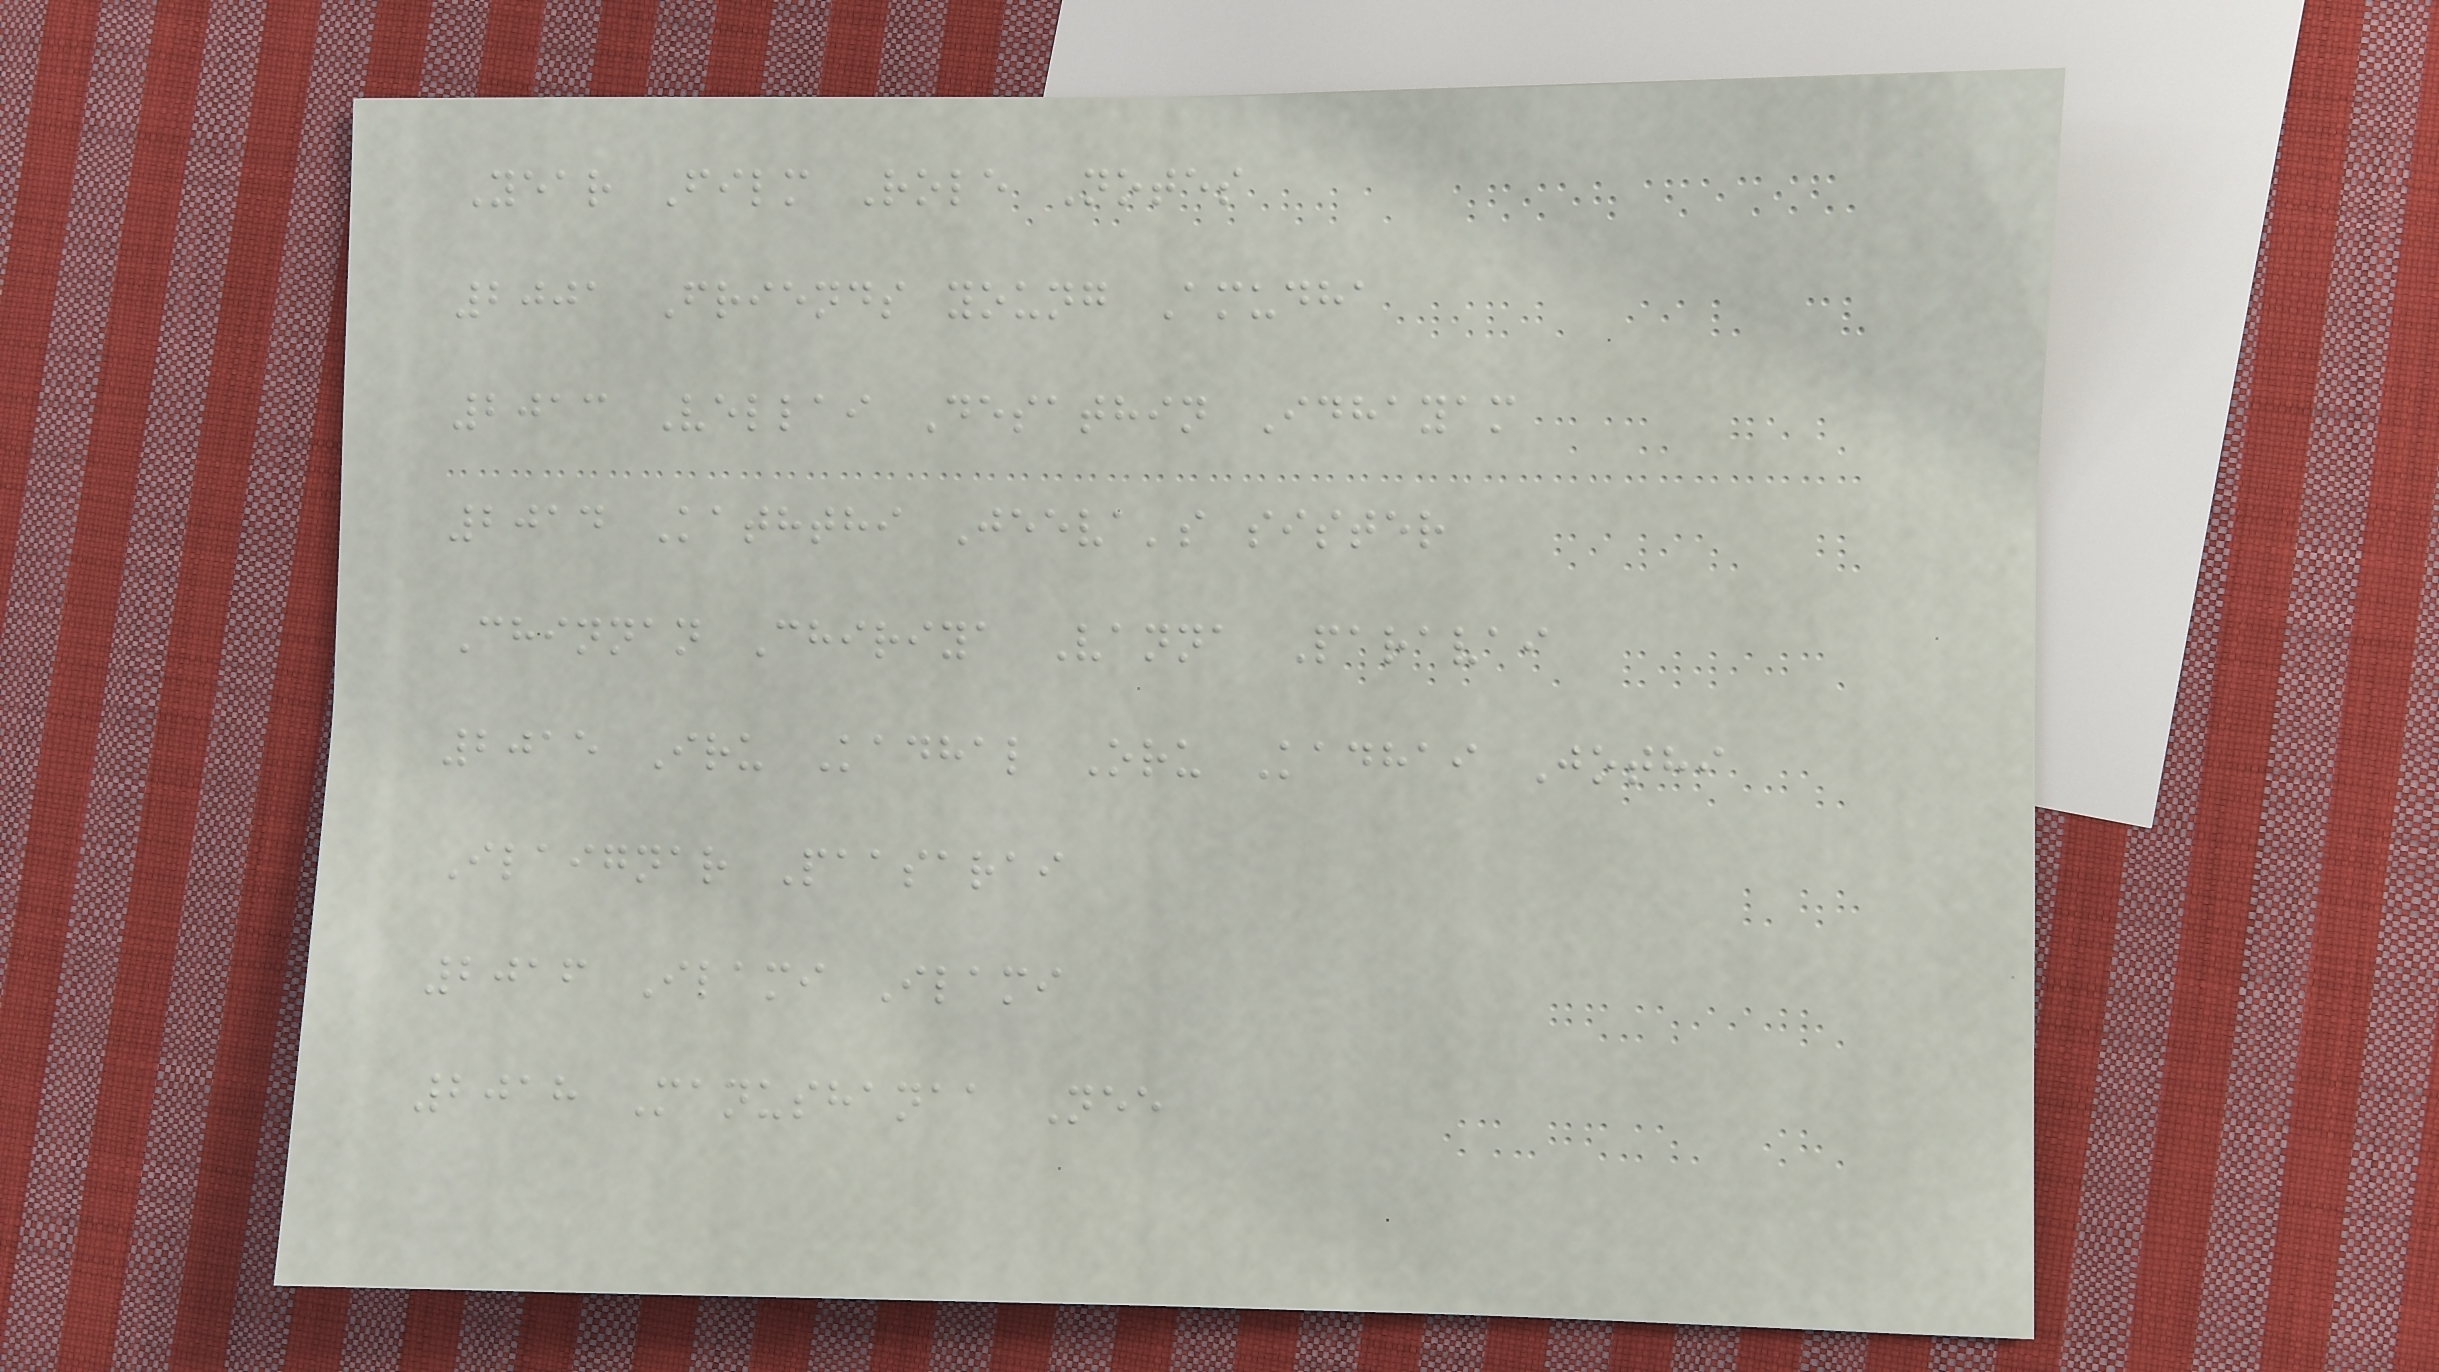Year Film Role Notes
2001 Friends young Amudha
2013 Vellai Desathin Idhayam
2014 Kaththi Jeeva's sister
Chinnan Chiriya Vanna Paravai
2015 Iru Kadhal Oru Kadhai Jothi
Ilaignar Paasarai
2016 Ilami Ilami
2018 Manushanaa Nee
